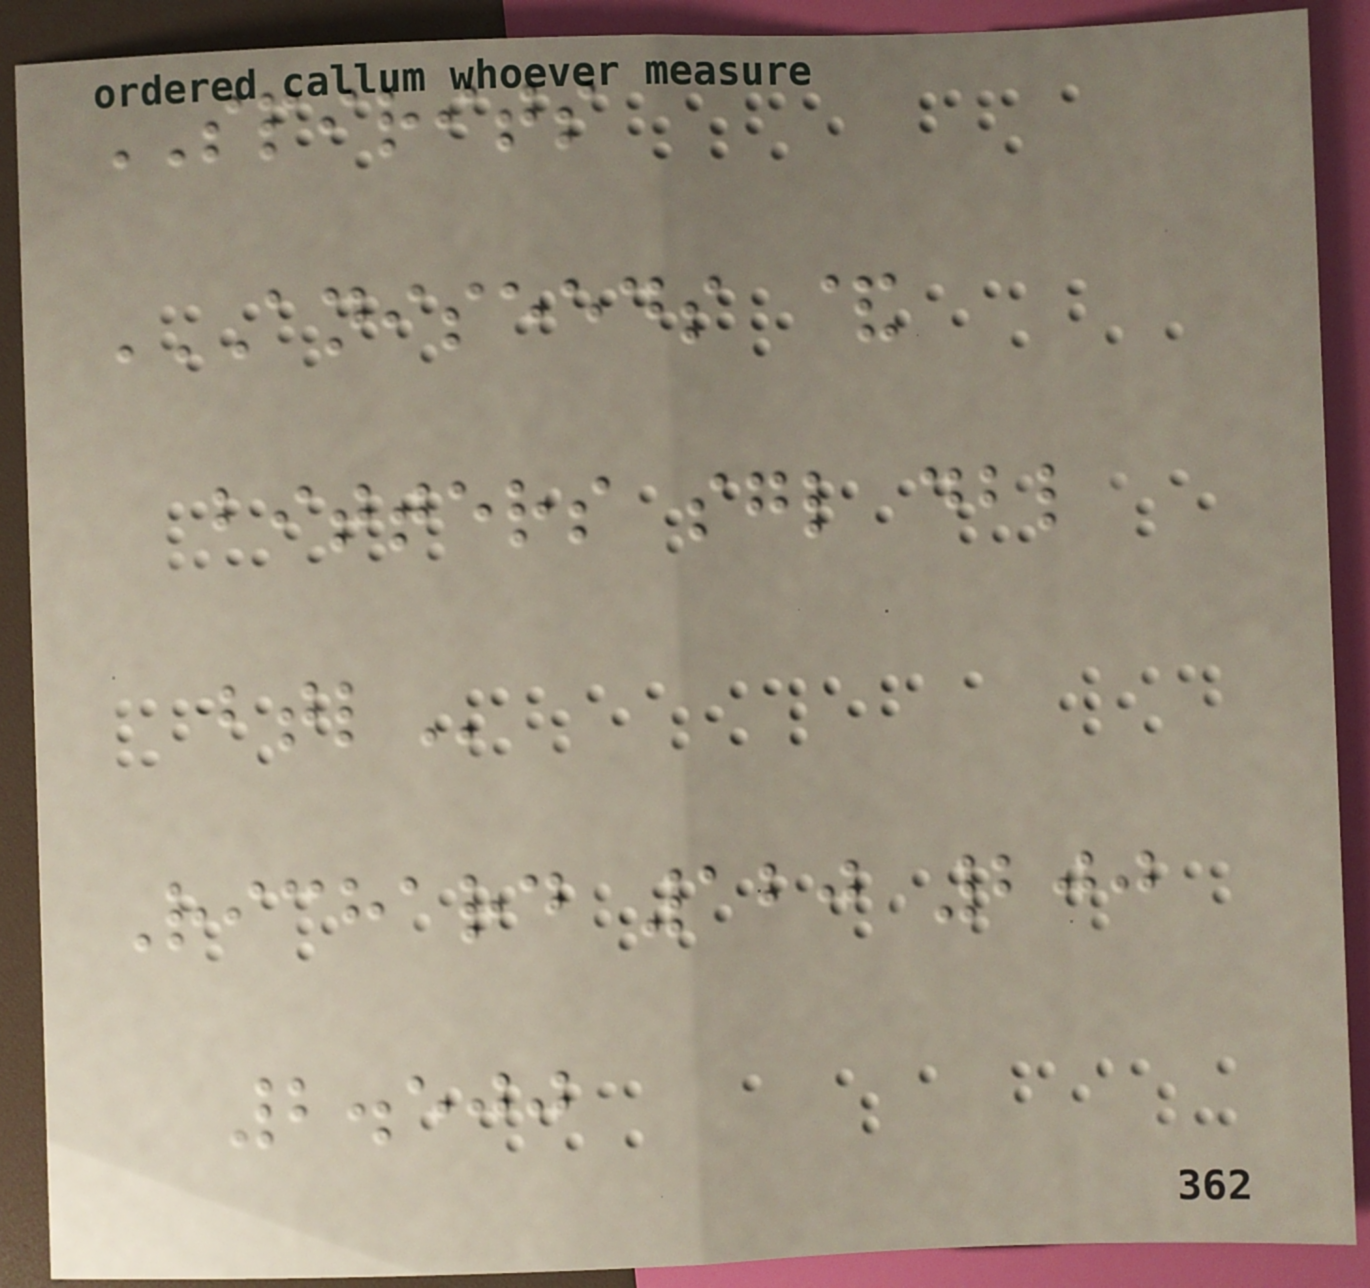SPIRITS
ANISEEDS &
BITTERS SGL DBL
BTL
Richard 120 200
2.500
